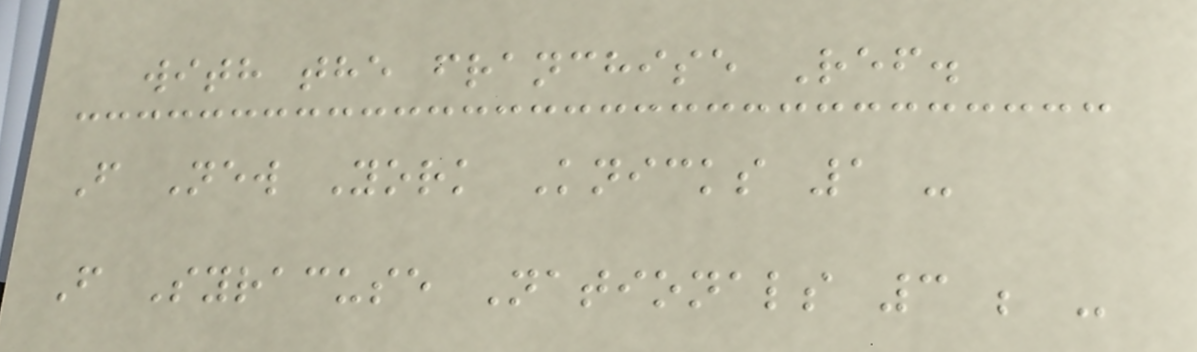with the franchise Ref.
F New York Knicks 1 -
F Syracuse Nationals 3 ; -
